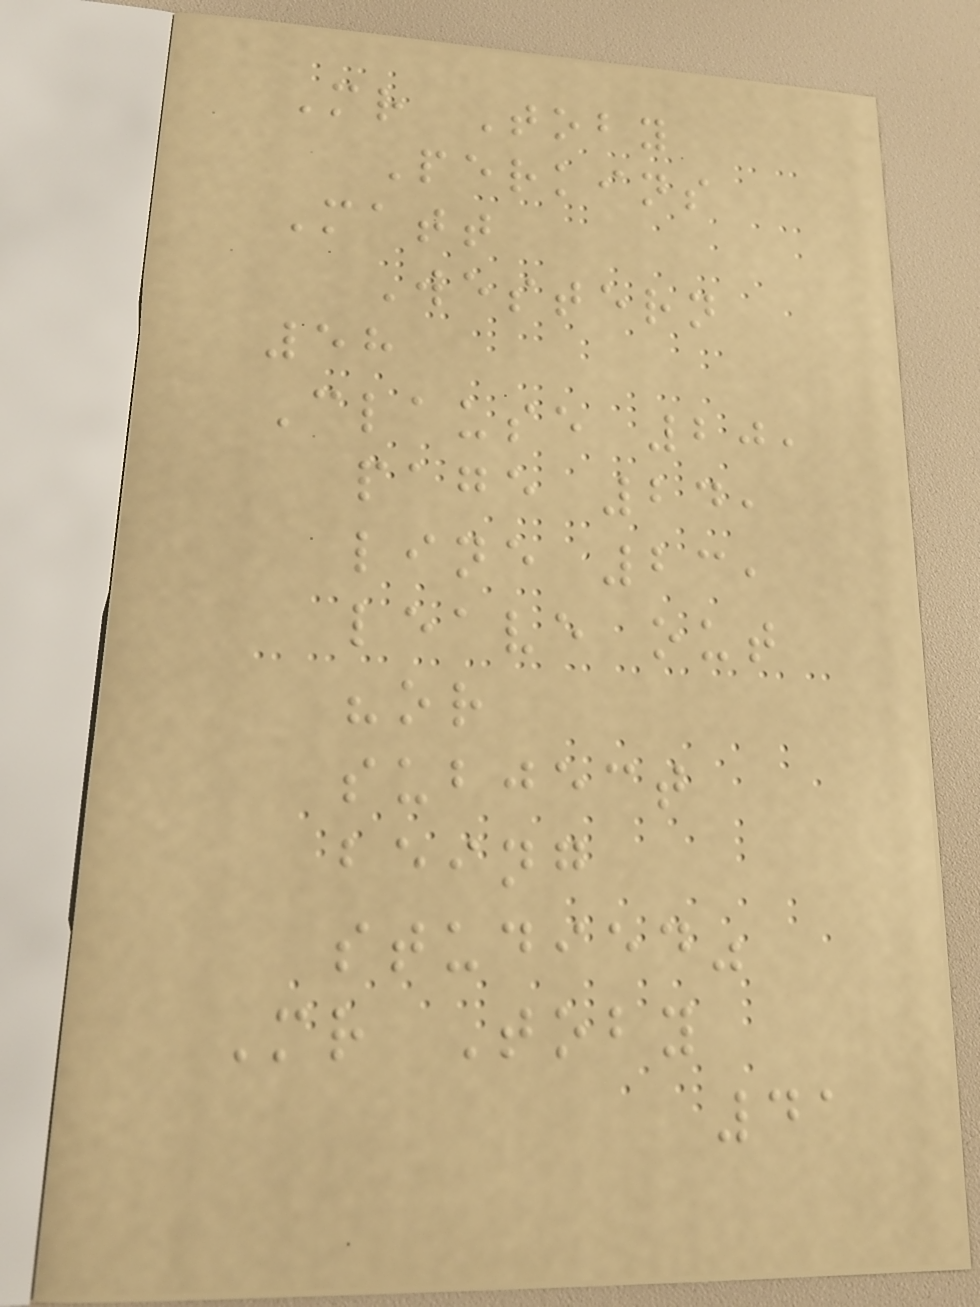Mr Toby
Perkins
Matt
Western
58
Clause 20,
page 24,
line 23,
leave out
"or
subject
being
studied"
Mr Toby
41
